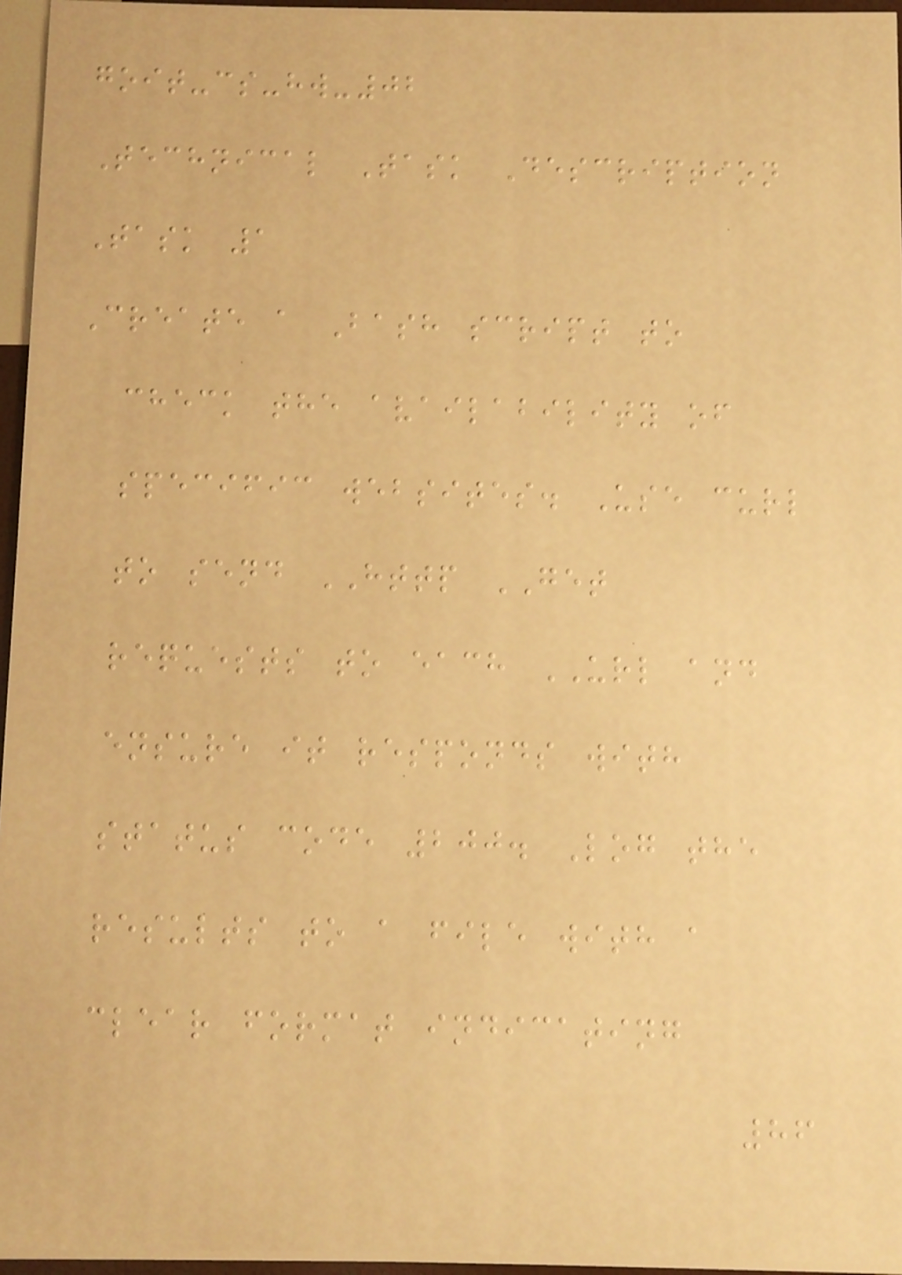goit-cs-hw-02
Technical Task Description
Task 1
Create a Bash script to
check the availability of
specific websites. Use curl
to send HTTP GET
requests to each URL and
ensure it responds with
status code 200. Log the
results to a file with a
clear format indicating
86
